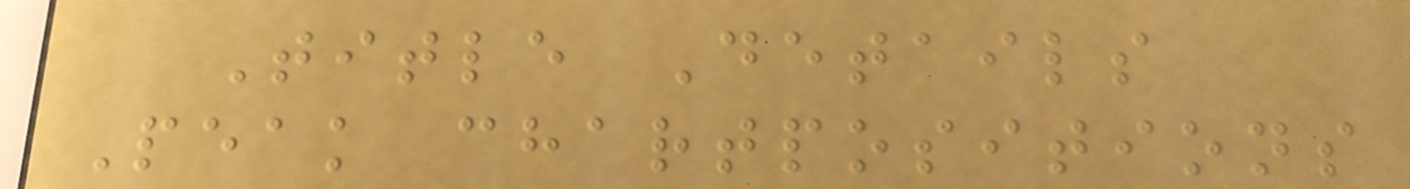Title Details
Peak chartpositions
